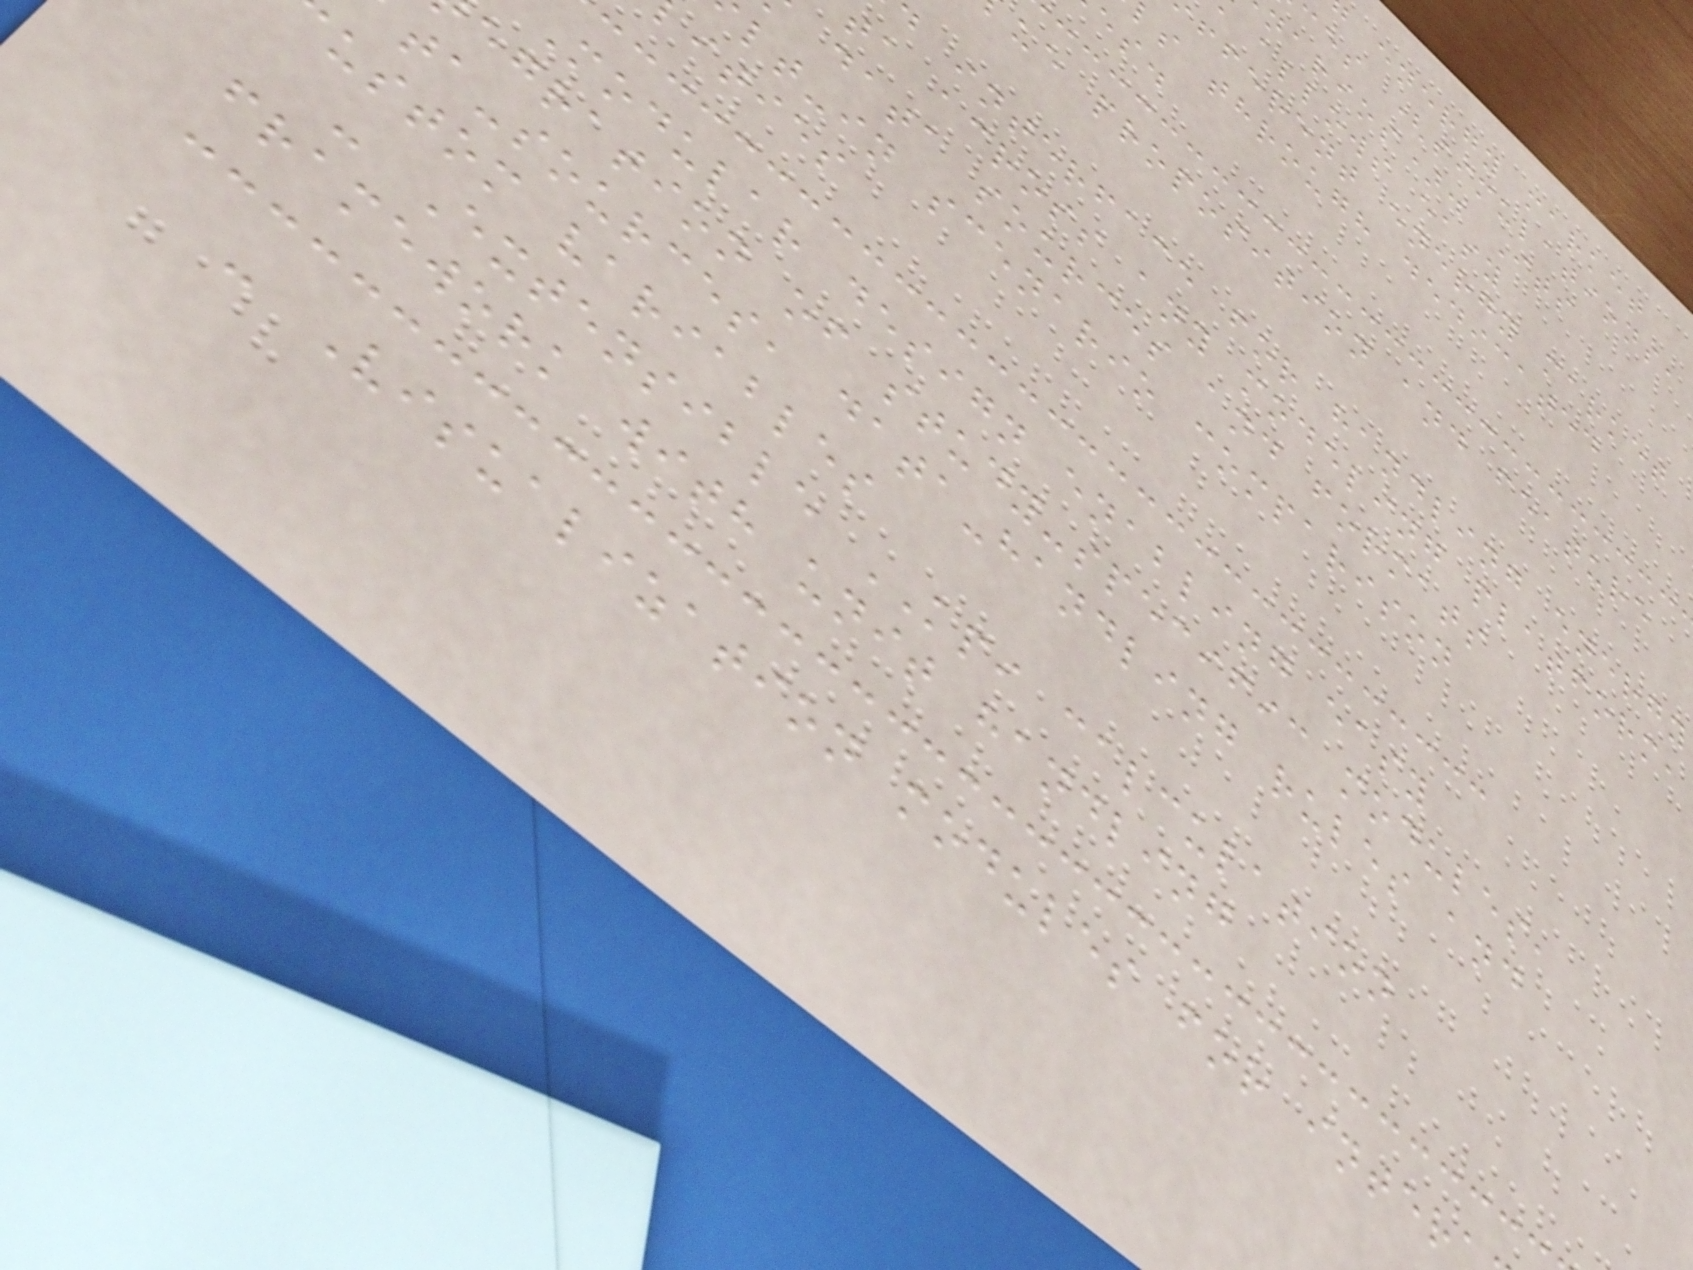energy market
ces (simulations,
narios). Its
allows easy
fferent energy market
s through dedicated
ue proposition and feature
d interface for handling energy
ta across any modeling platform,
data sources and formats
lt-in scenario comparison
ities
Modular design enabling easy
egration of study-specific modules,
ta-sources, data-handling rules and
ustom variables
- Extensible KPI calculation
framework with unit handling
- Visualization modules for inter
